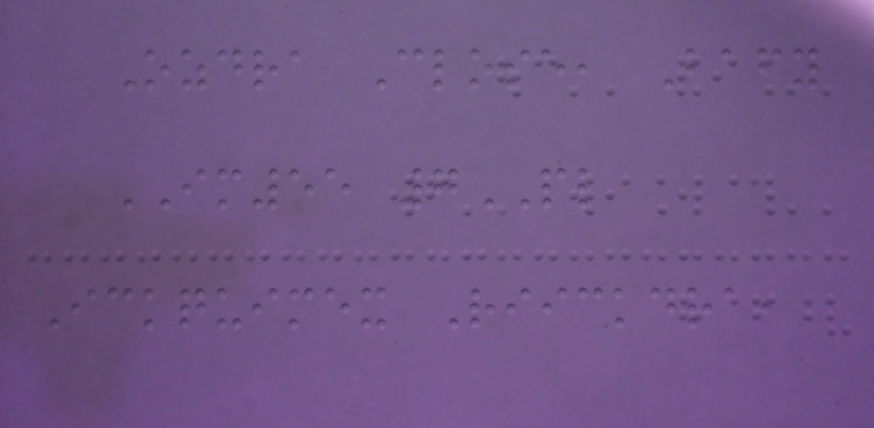Ozdra Close, Bafy
IM55 7PL
Ickquimex Riickdra,
